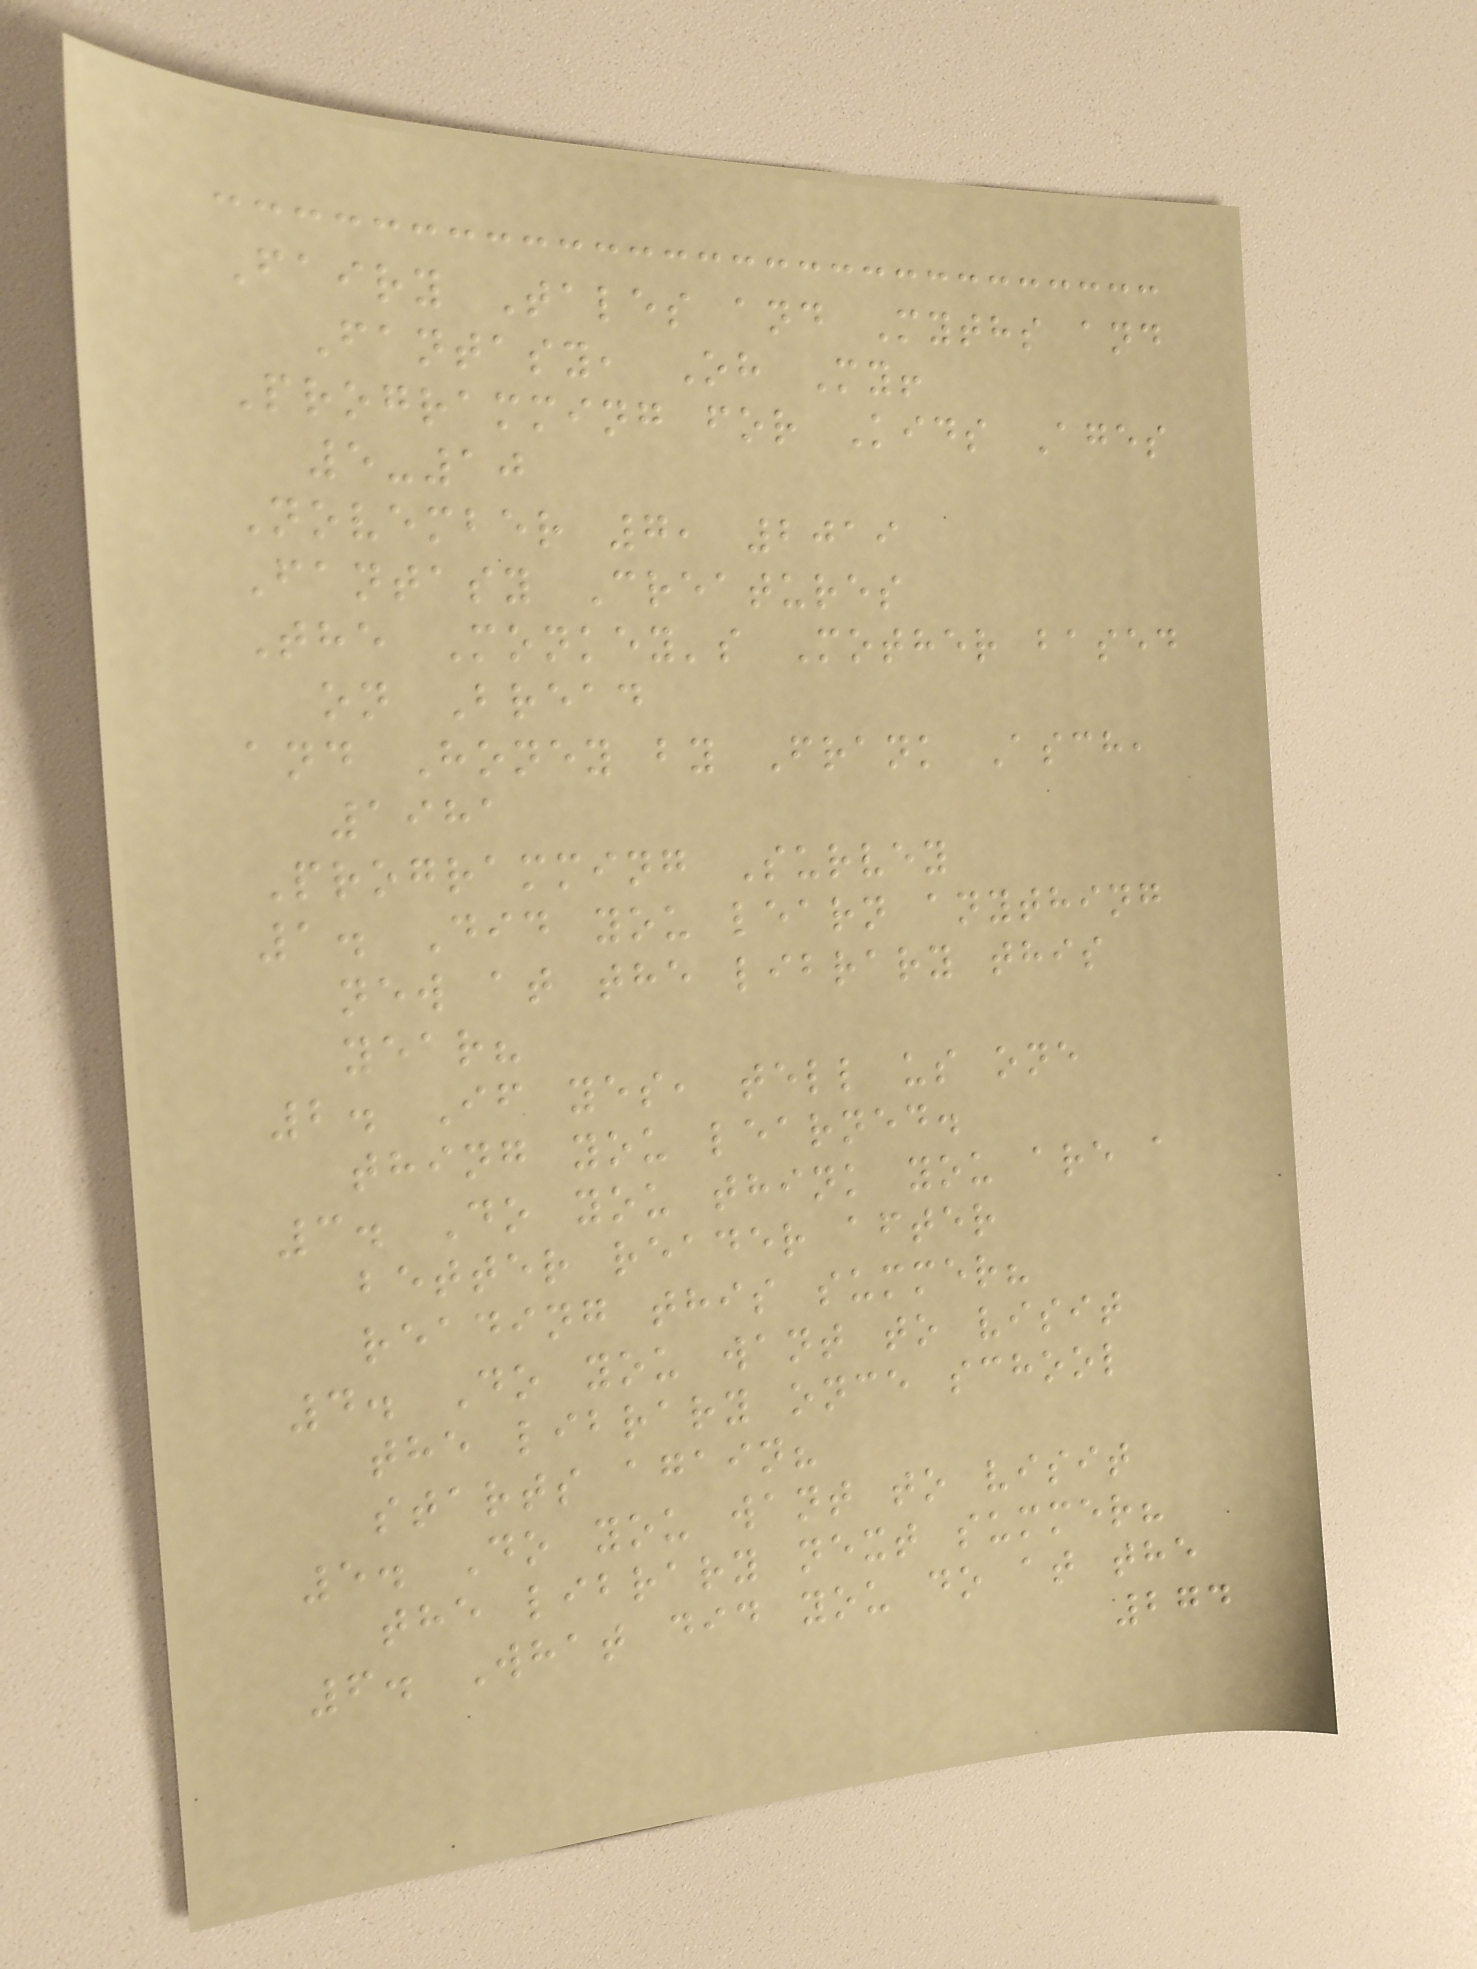Fairy Tales and Myths and
Fantasy, Oh My!
Programming for Kids Ages
5-10
November 7, 2019
Fantasy Creatures
The Monkey's Mother based
on Bread
and Honey by Frank Asch,
1981
Programming Survey
1. Did you learn anything
new at the library this
year?
2. If yes, tell us one
thing you learned.
3. Do you think you are a
better reader after
reading this summer?
4. Do you want to visit
the library once school
starts again?
5. Do you want to visit
the library next summer?
6. What did you do at the
274
